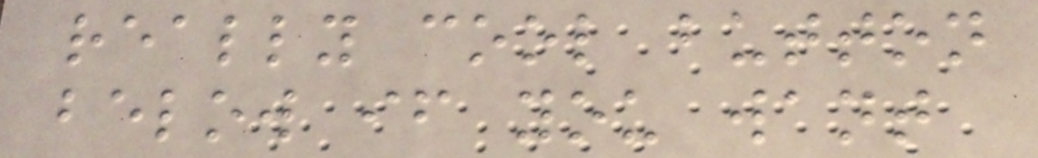really cool button
below if you want
